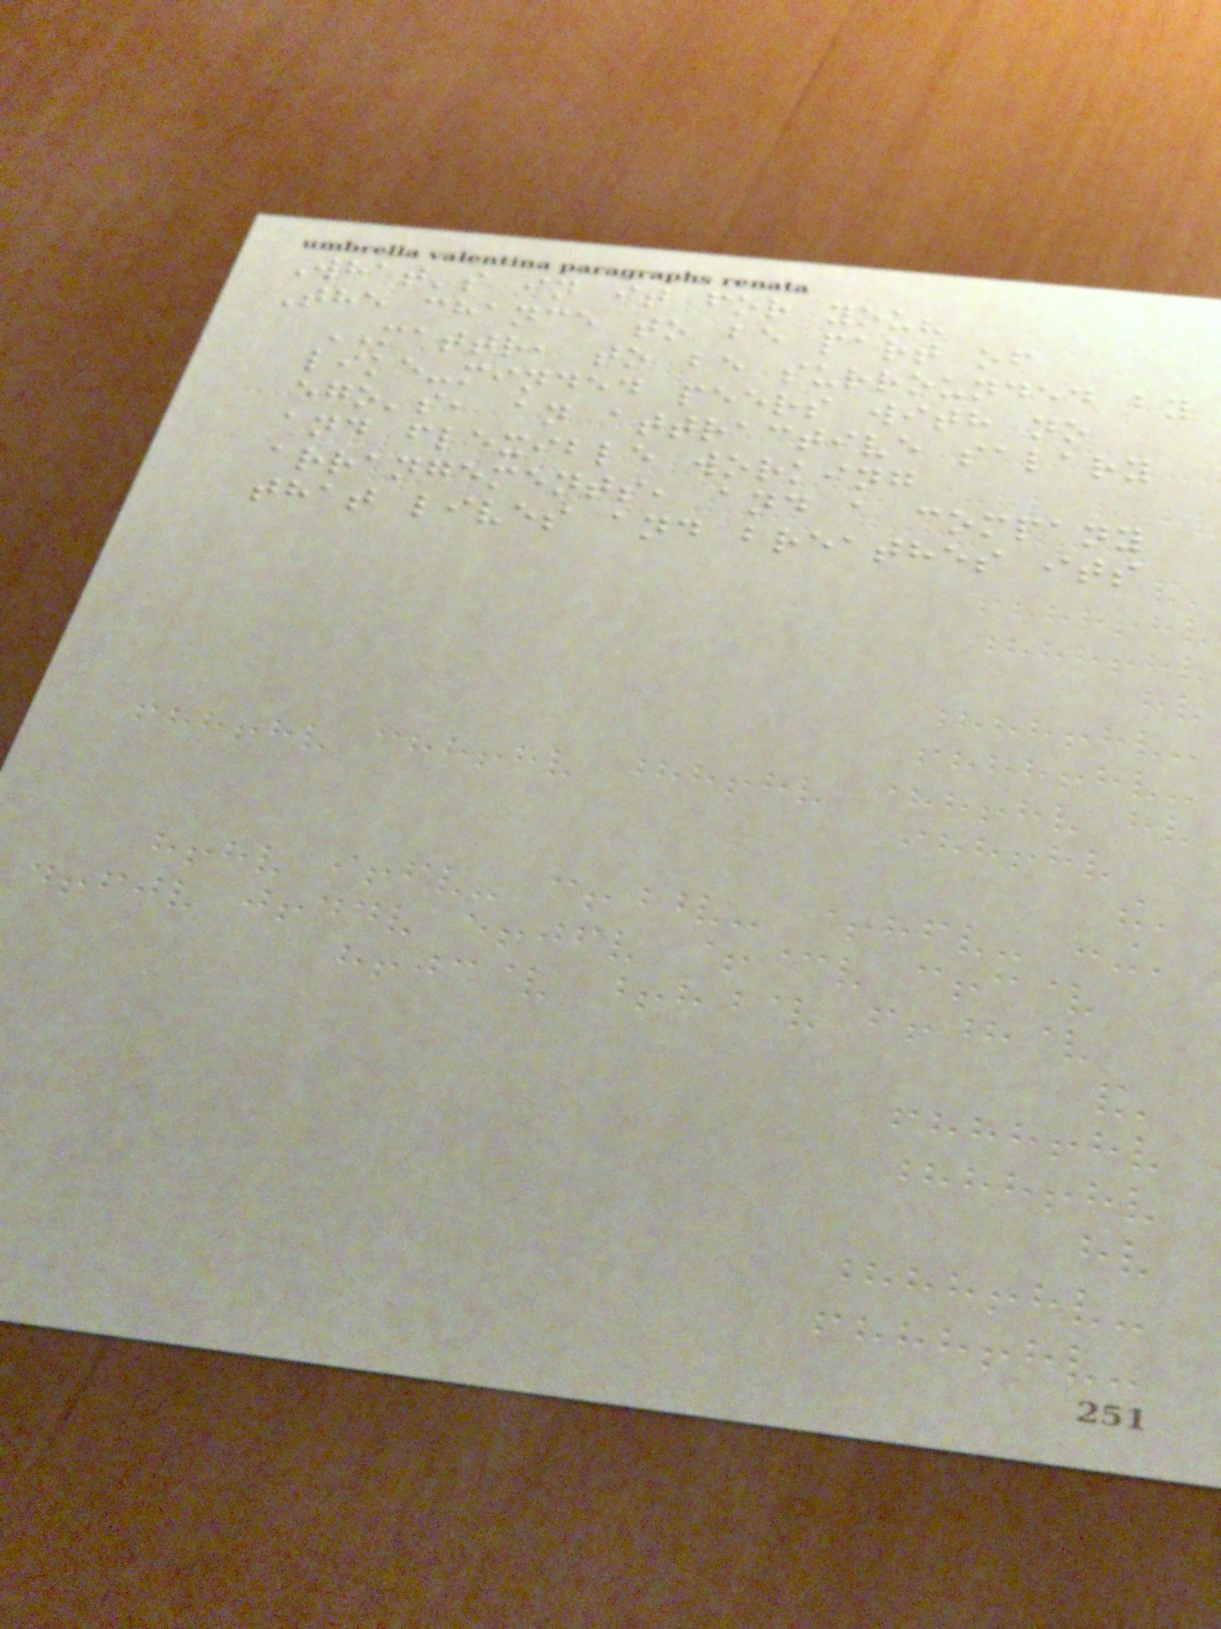What's in it for you?
The chance to be part of
MATTR, to be surrounded by
like-minded peers with no
ego's, an attractive salary
and flexible working
arrangements, and a company
that lives and breathes its
